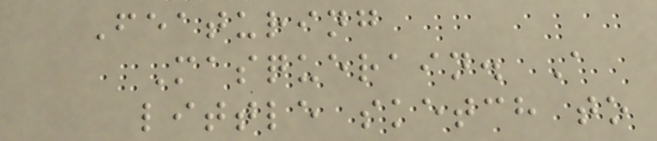Featuring
Masquerain. A
little sketch to
